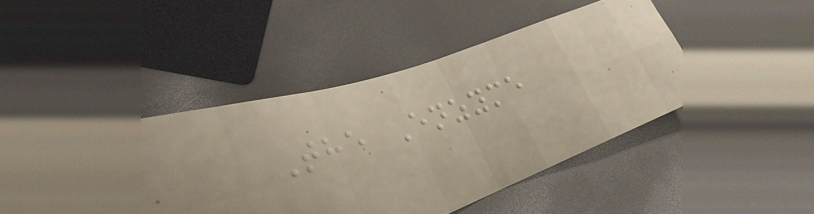The Enzyme
